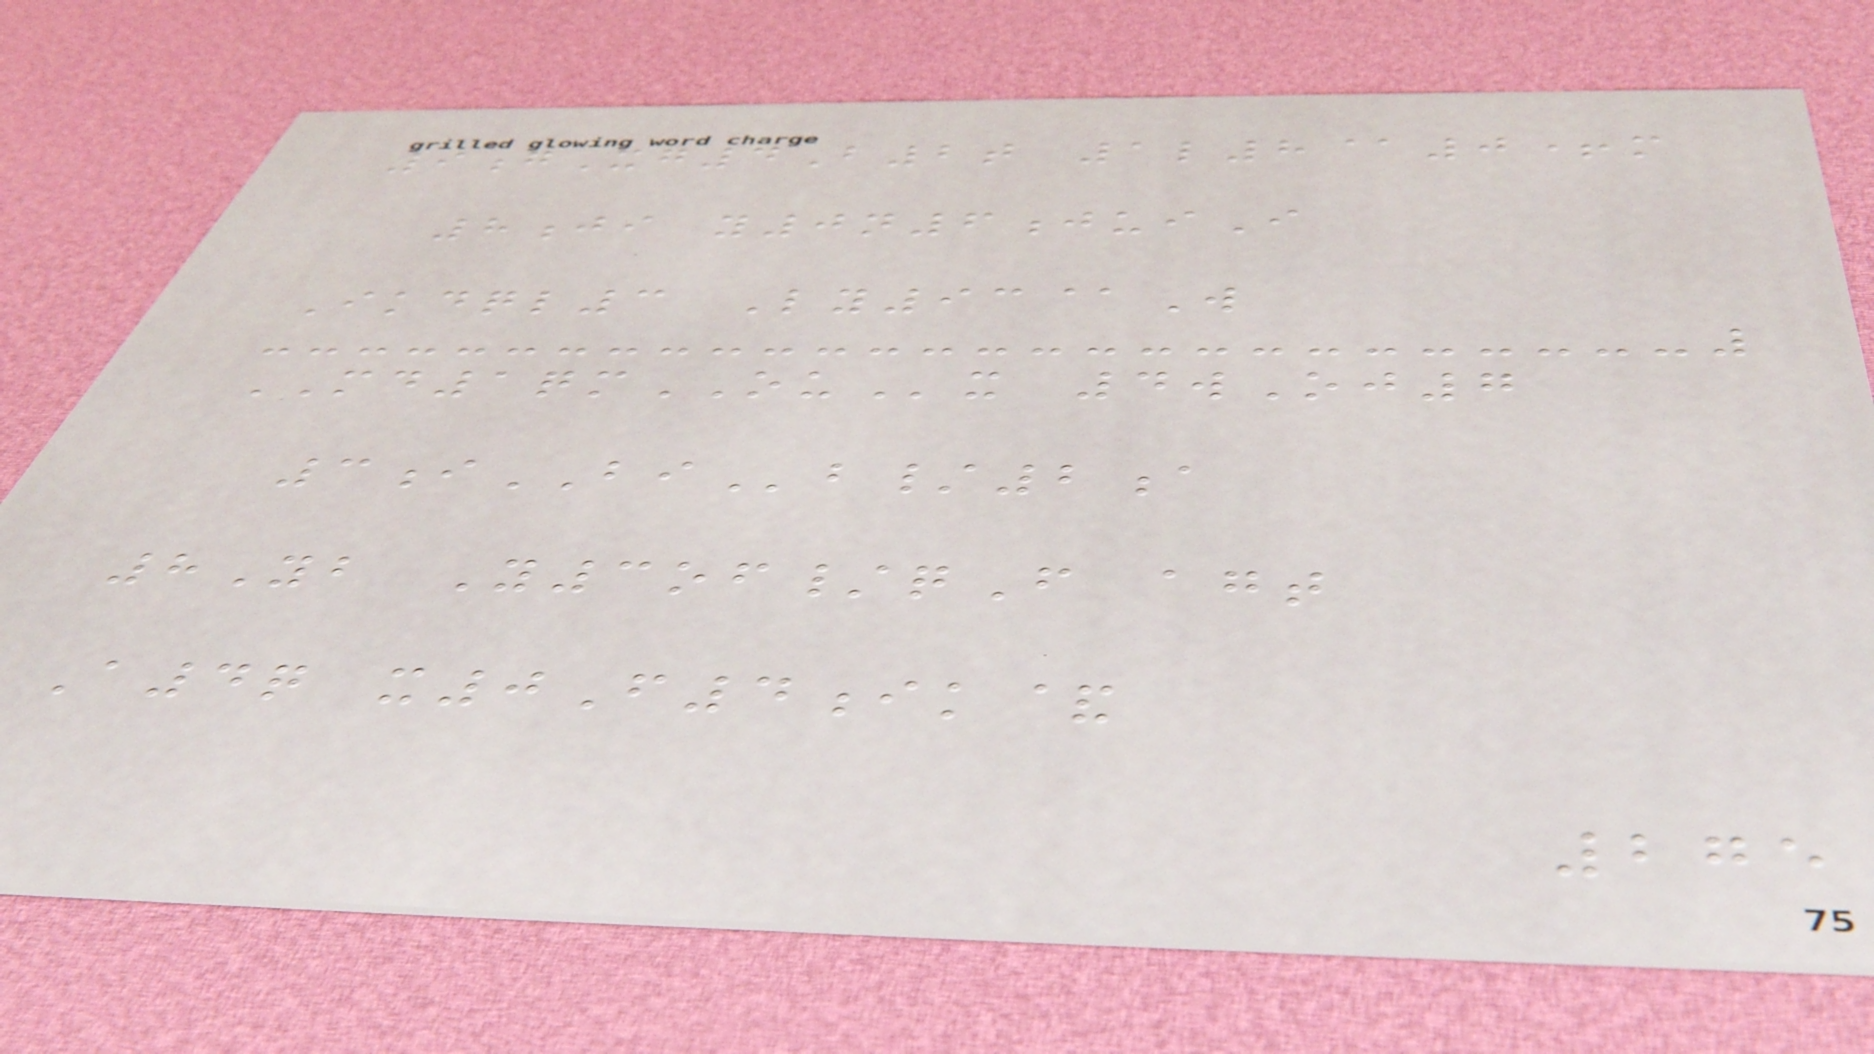9gXg4B2t 1l8@0+m
8ji y0n6juiI
Ikdql3 Ly93@W
MD1qmOUx 4wOj7
3iBIb/2a
8Yb Y3of/qF agt
A4q x0F4ik&
275
